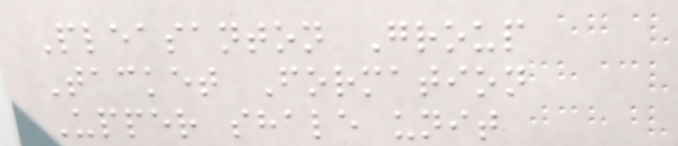Pleasanton Group
Tacket Formation
Upper shale unit
